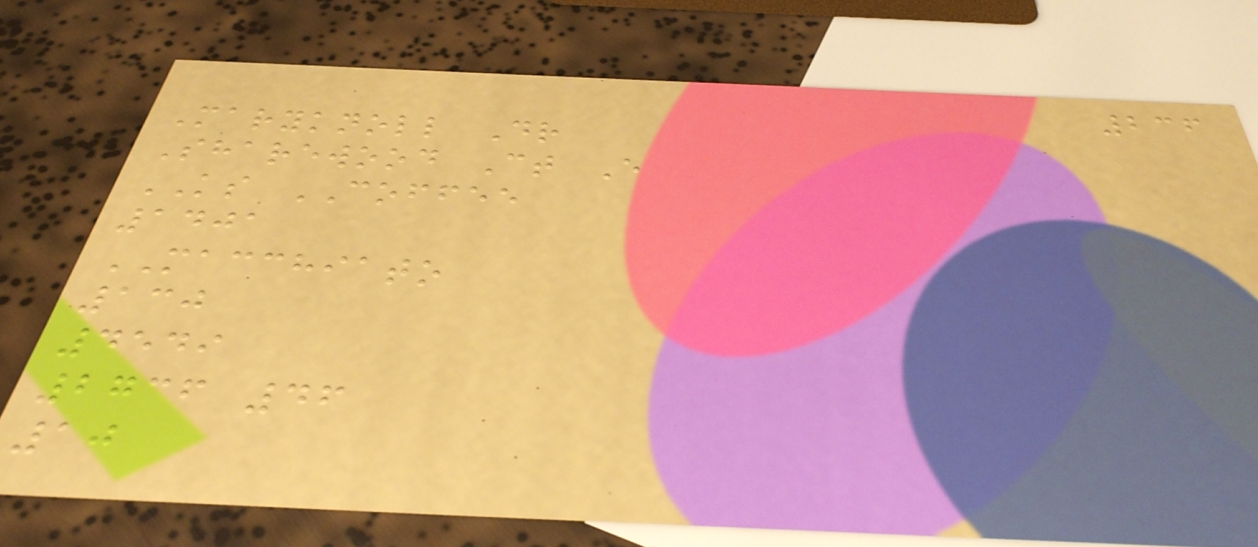236
Maryknoll Dr
Sharewood Ct E
KS COFFEE
1401
MACCHIATO
130
4549
2736 46
10
